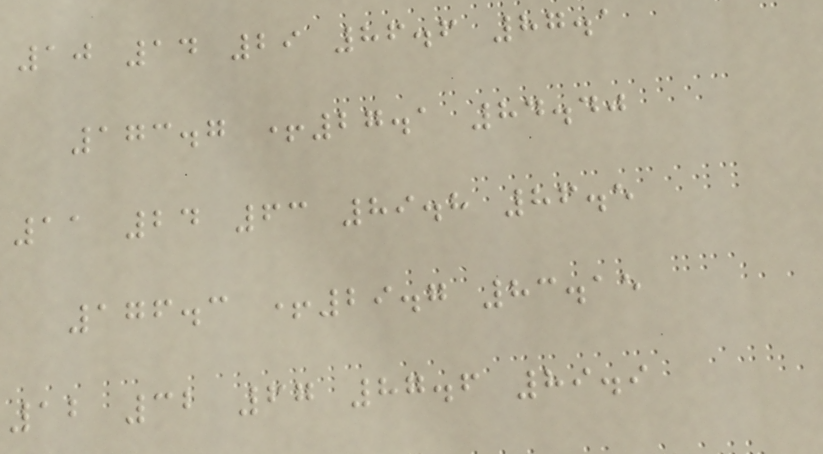10 14 29 86.6 87.1
173.7 +27.1 84.40
11 24 63 89.8 86.5
176.3 +29.7 83.15
12 32 67 87.6 89.9
